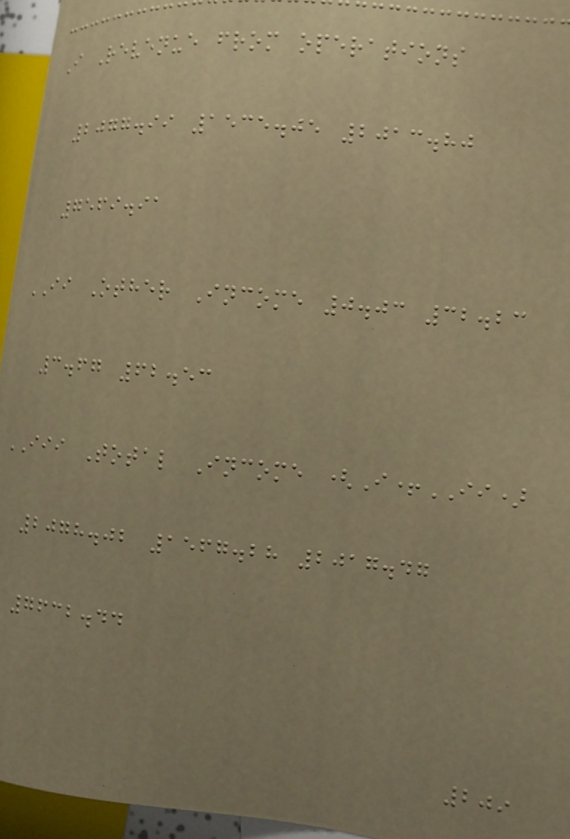I Revenue from operations
2077.99 1535.05 2013.80
7569.91
II Other Income 0.03 32.23
3.67 62.53
III Total Income (I+II)
2078.02 1567.28 2017.47
7632.44
209
